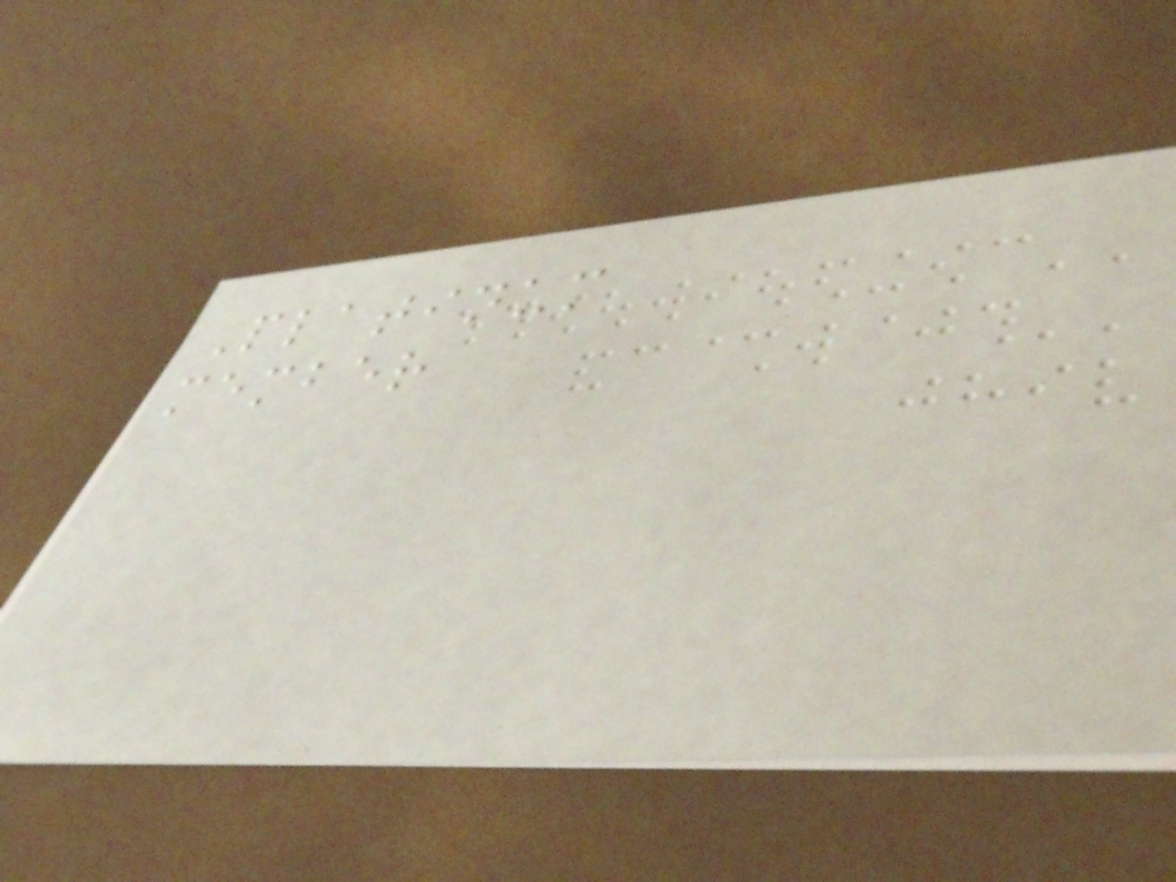Platinum
member
